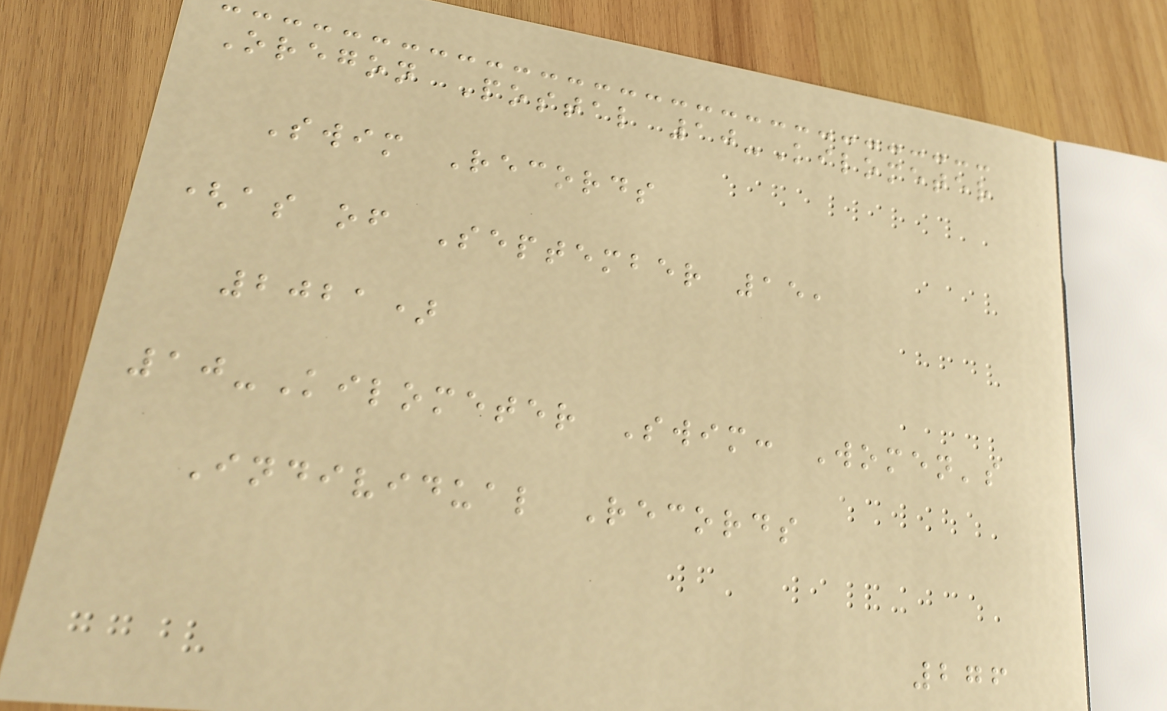Oregon Postal 10-Kilometer
Swim Records
(as of September 15,
2021)
10-Kilometer Swim: Women's
Individual Records
276
